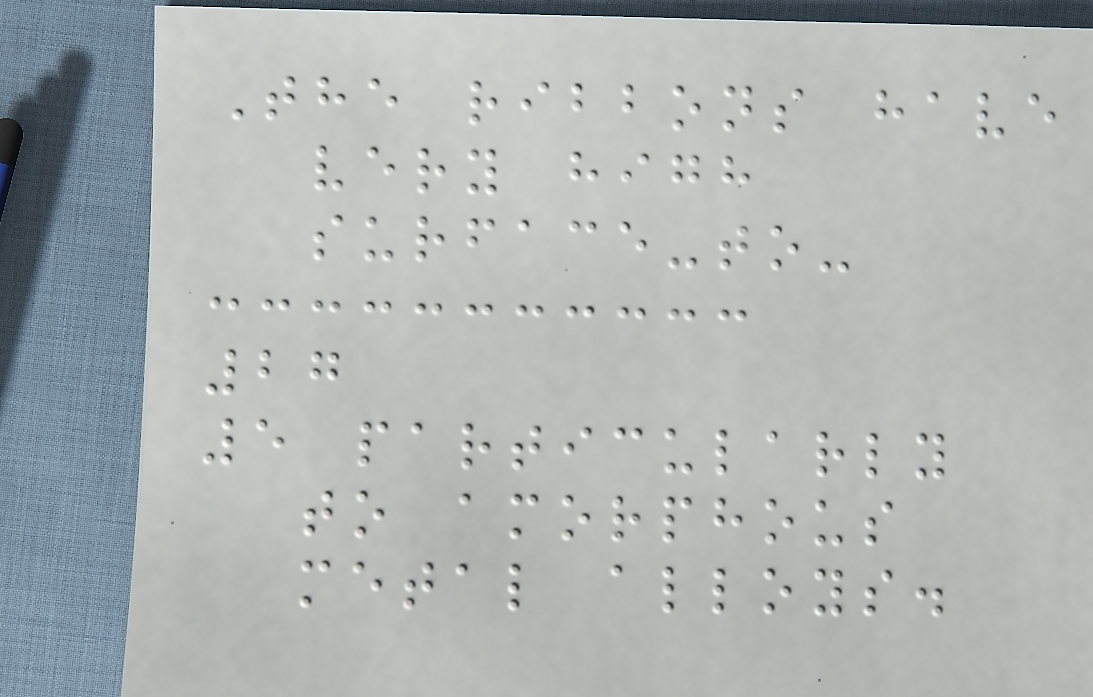The ribbons have
very high
surface-to-
27
5 particularly
to amorphous
metal alloys.
